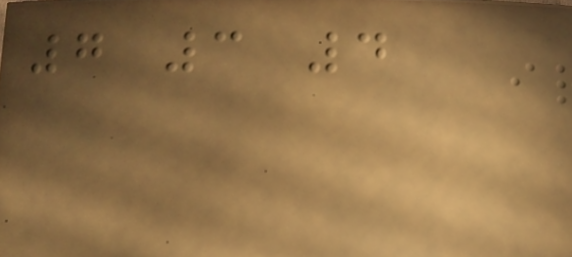7 3 4
